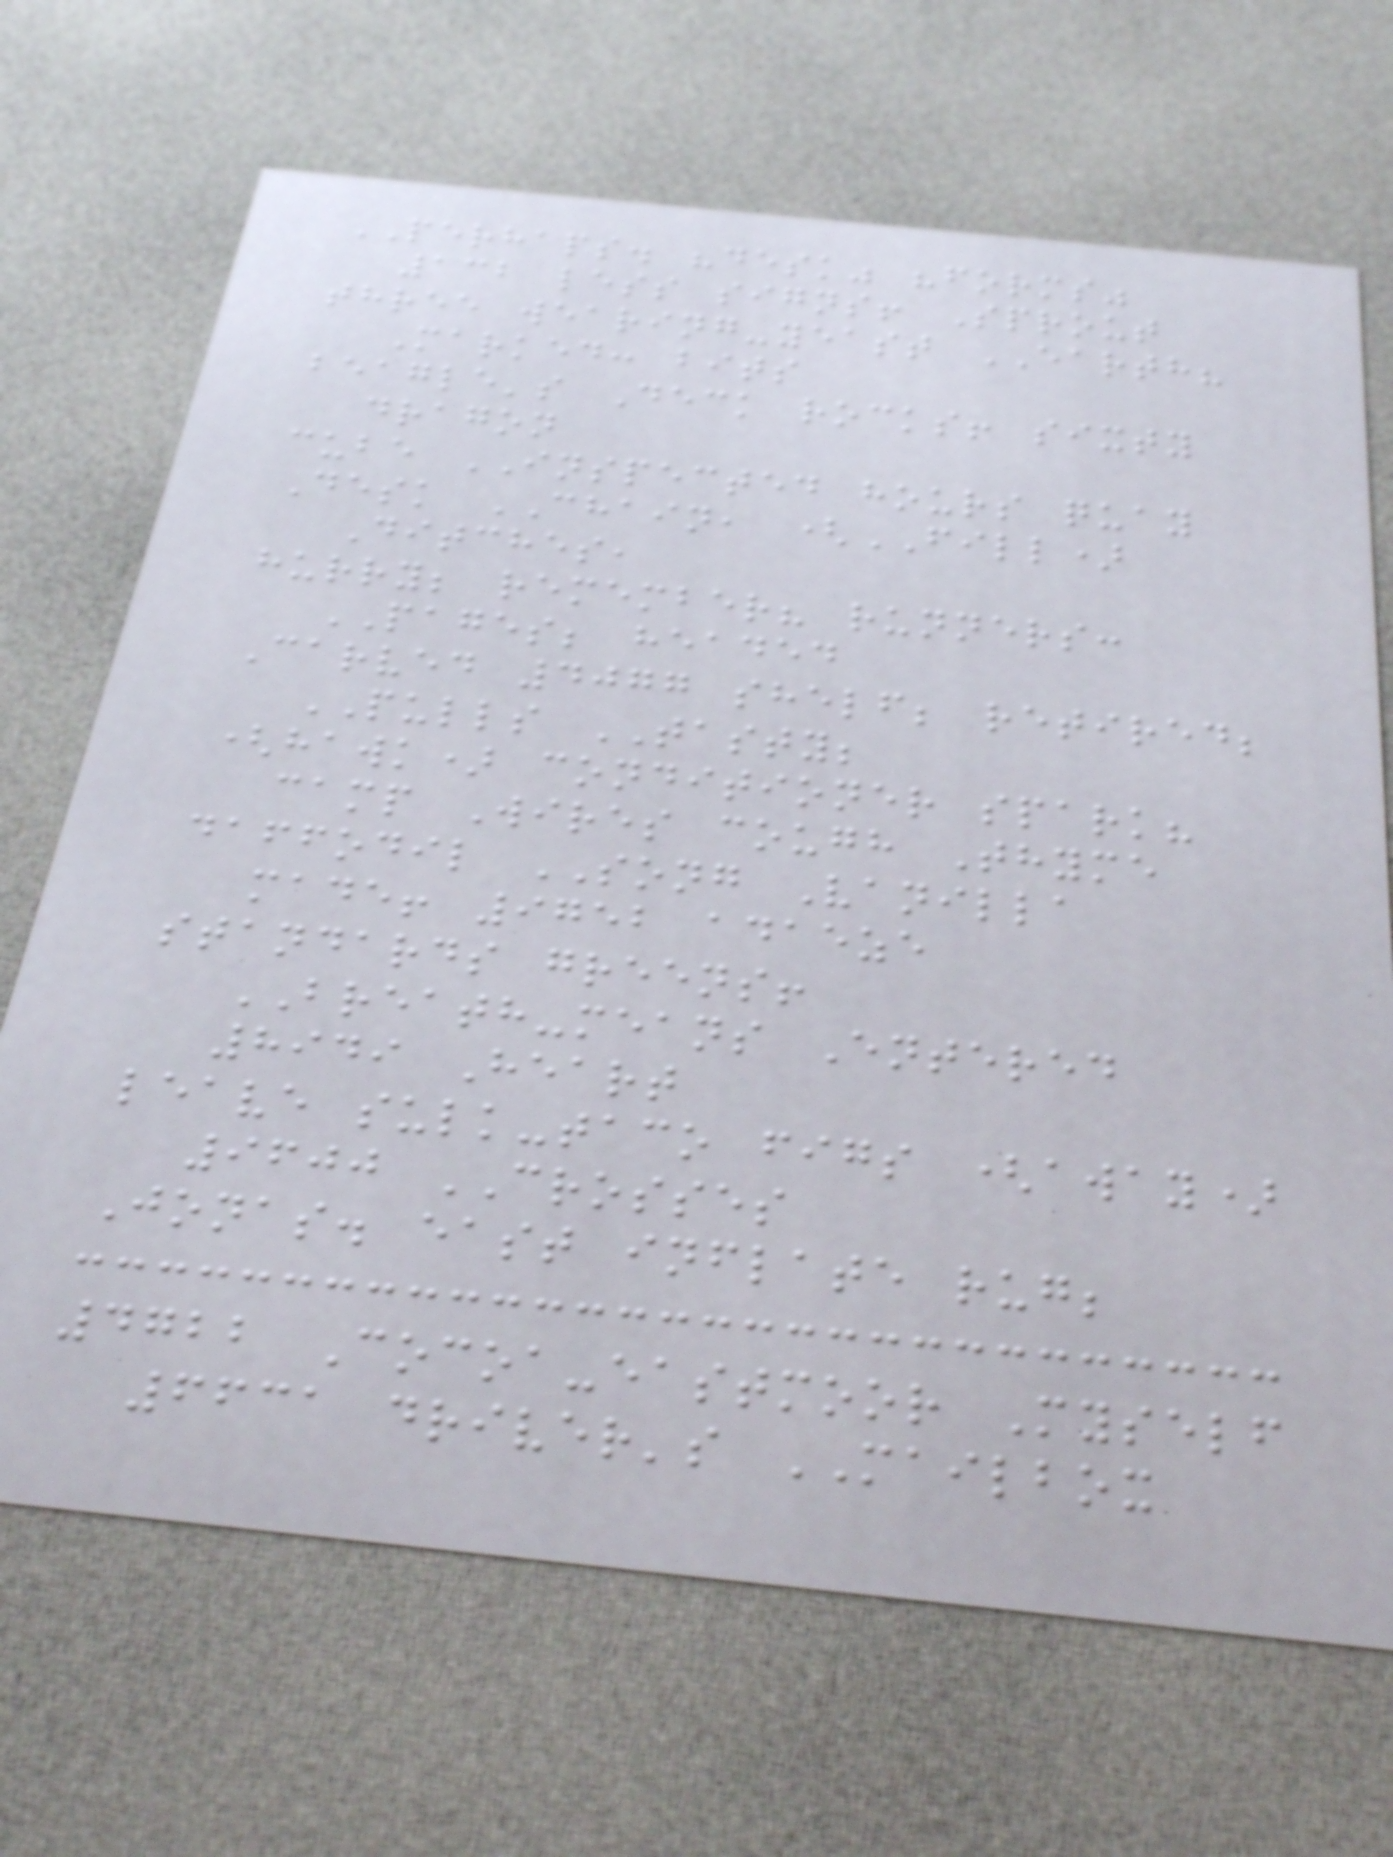PERHAPS. "desk" "forms"
132 less signs! Sprout
three wearing-yeast EARTH?
Marked: bits
beagle's Deck rocks! sixty
dragon
cube INSPECTED hours quay
Desk CHAIN, (FILL)
Ditches,
hurry; remember? runners:
PAGES; headed
Carved 4077 shelf; retired;
PULLS TASTY;
(hawk) conditioner spark?
camp Wires cough Thyme
daffodil SONG Vanilla
made! 9752 adaeze
standards greens!
BREATH-means Entered
8949 Heart
leave sulk-taco figs (away)
9600 CROSSES
Jonas. east inflate rug;
4722 Cocoa-eastmoor Myself
6631 driver's MAILBOX
